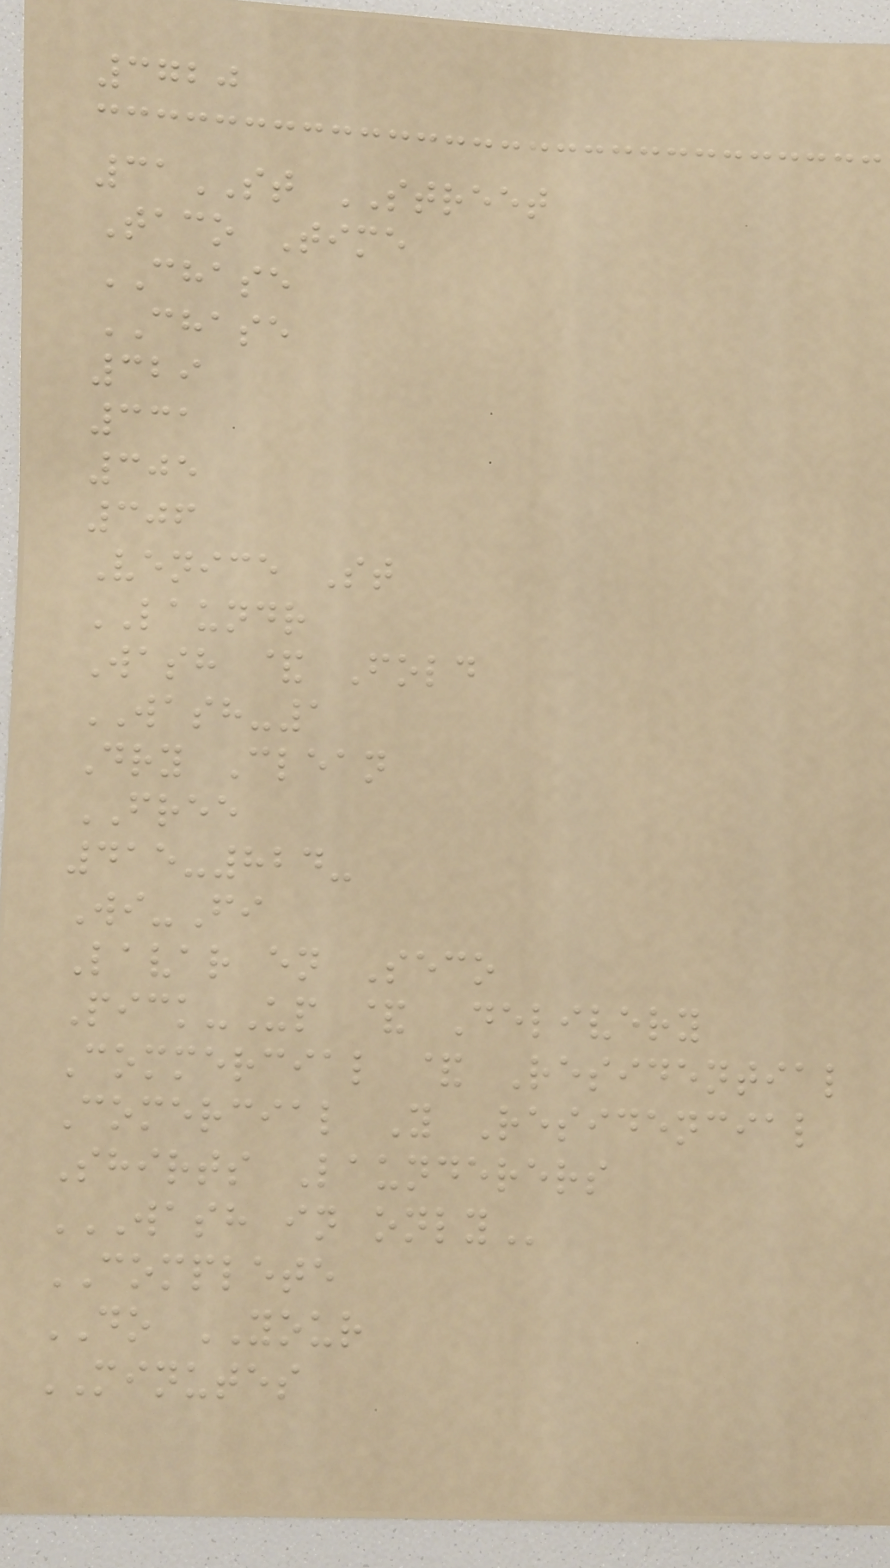3720
31ST STREET
Taco Time
CHASE
CHASE
329
331
305
306
Venice St
LAUNDR
Wash & Fold
WASH-1
Dry Clean
FREE
415-824-
Wi-Fi
Lavar en Seco
Pick-Up & Delivery
Commercial & Residential
Comercial Y Residencial
Shirts Launderers
WASH IN ONLY
COMPLETE
DO YOUR
MINUTES
